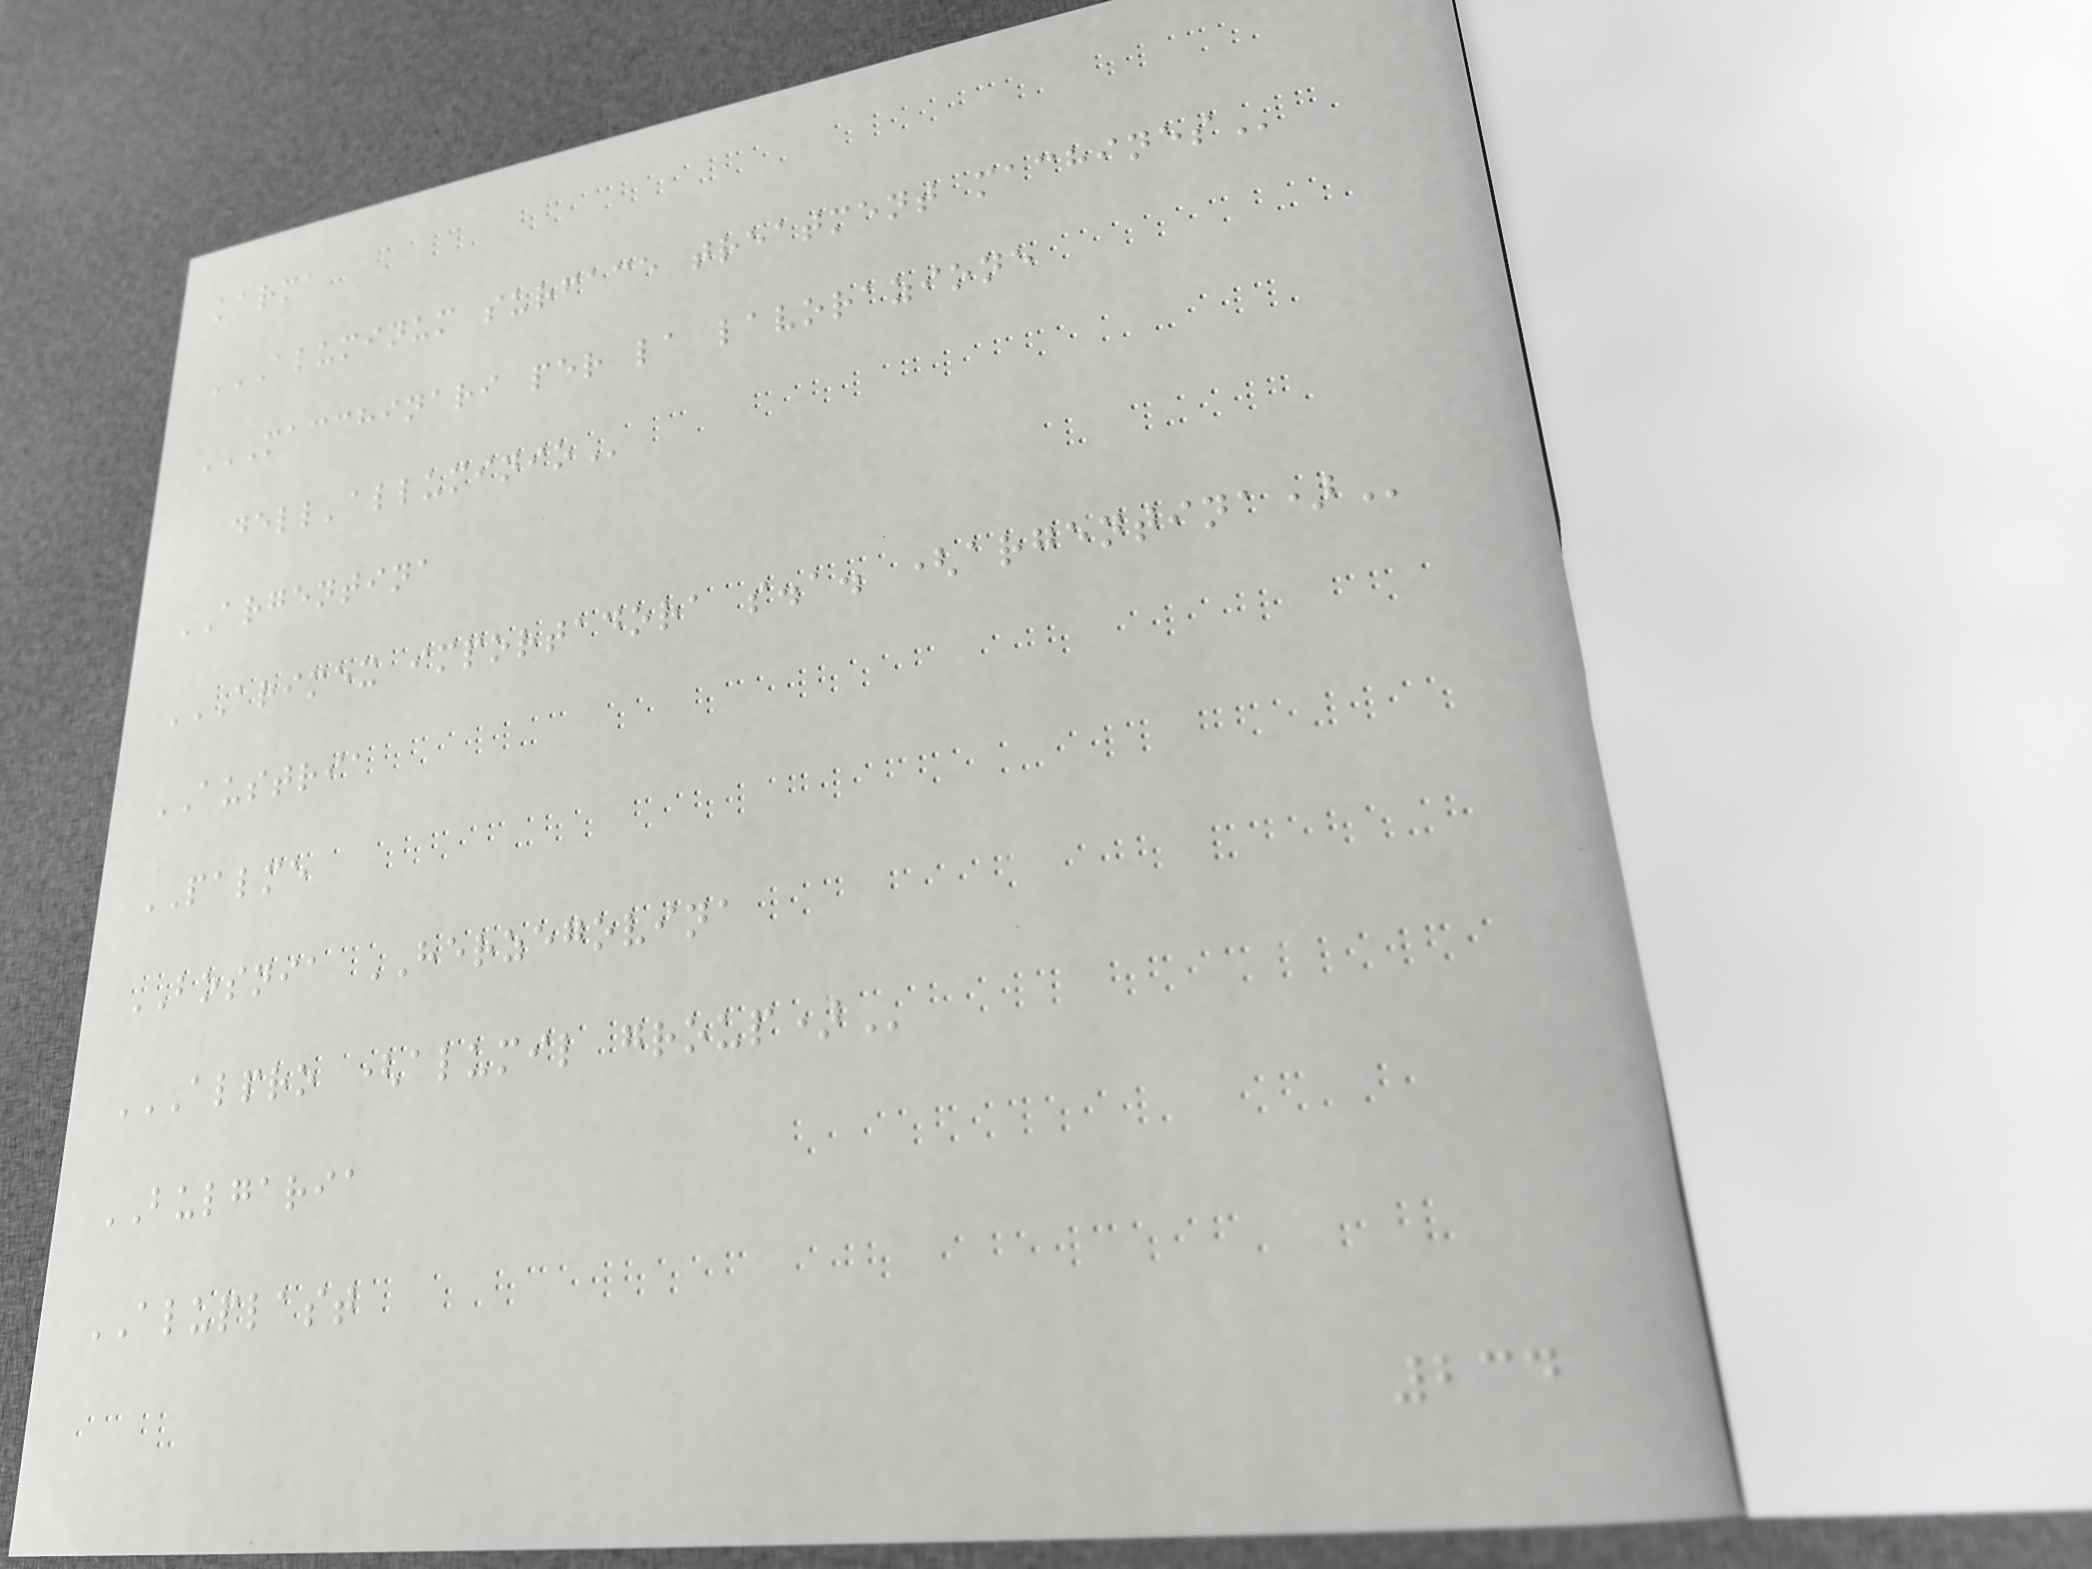karma
ALUMINUM SURFACE TREATMENT MACHINES
MACCHINARI PER LA LAVORAZIONE
DELL'ALLUMINIO
ARGENTINA
ARIMEX IMPORTADORA S.A. (ARGENTINA)
AUSTRIA
PALME
BOSNIA HERZEGOVINA
ALPRO (ALUMIL GROUP)
BULGARIA
ALUPLAST
234
